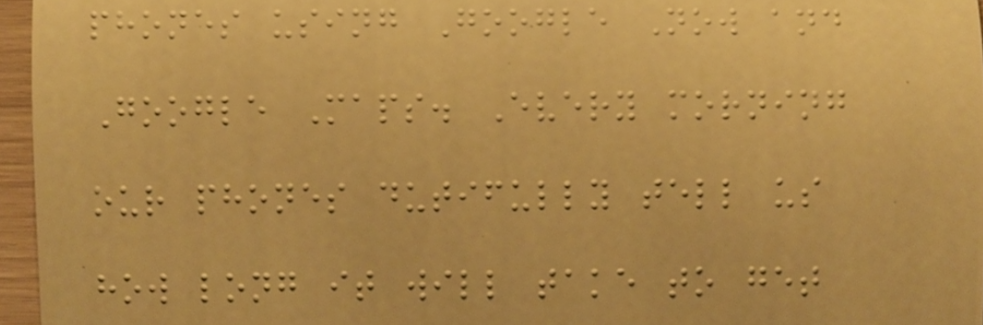phones using Google Now and
Google Maps. Every morning
our phones dutifully tell us
how long it will take to get
